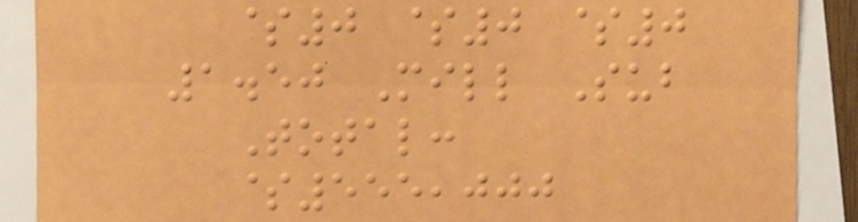$0 $0 $0
1.50 Mill Sub
Total:
$555,000
